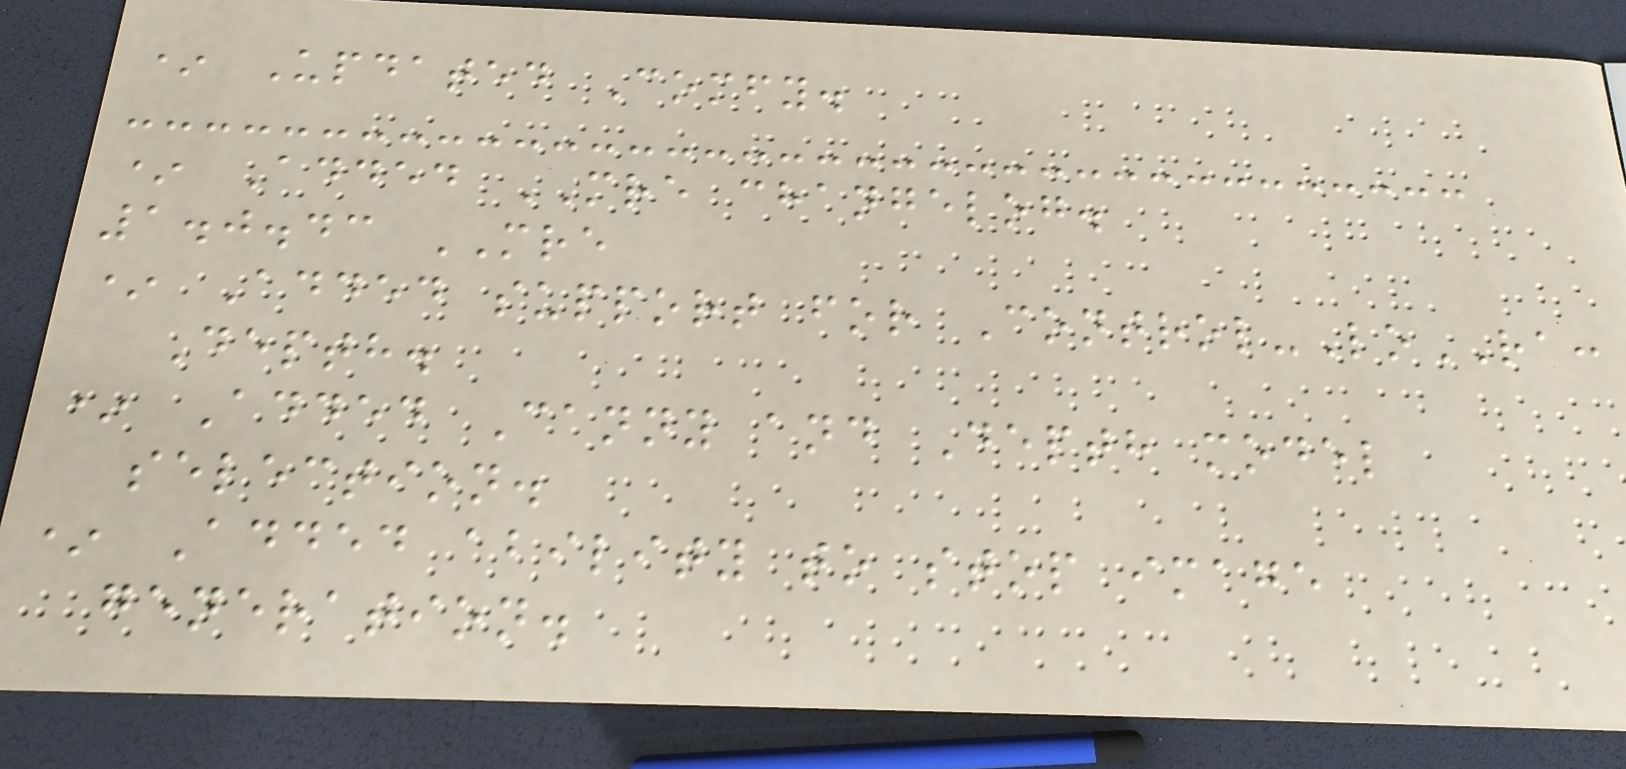* Updated Comfy.
* Added MRE changelog.
1.0.43 MRE
* Added support for Control-LoRA:
Depth.
* Added Canny and Depth model
selection.
* Added ability to stop image
generation.
